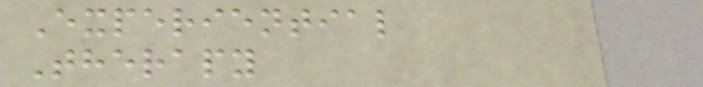Experiential
Therapy
